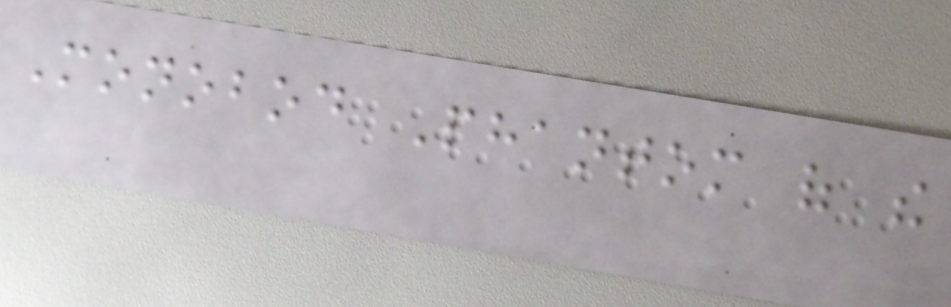Monobod Phantom of the
